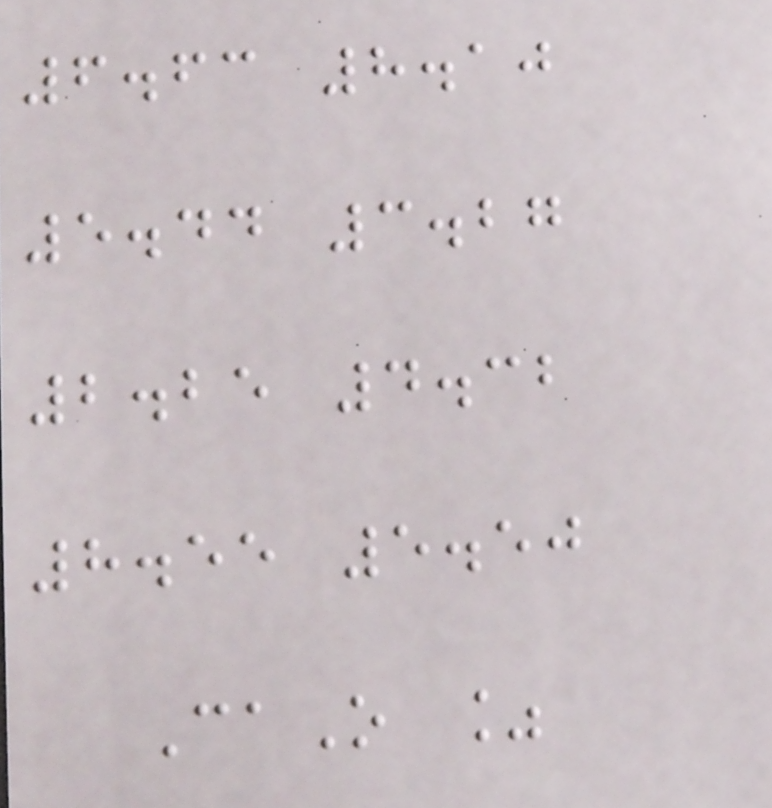6.63 8.10
5.44 3.27
2.25 4.32
8.55 5.50
CaO %
